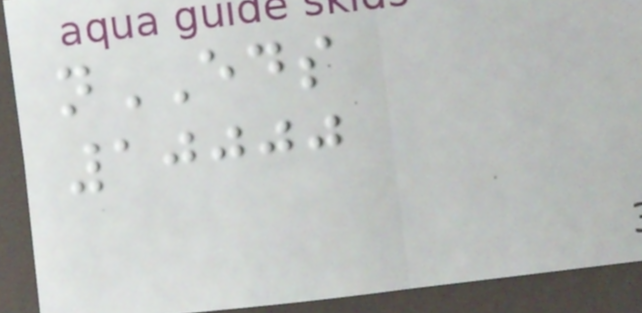nEDS
10000
